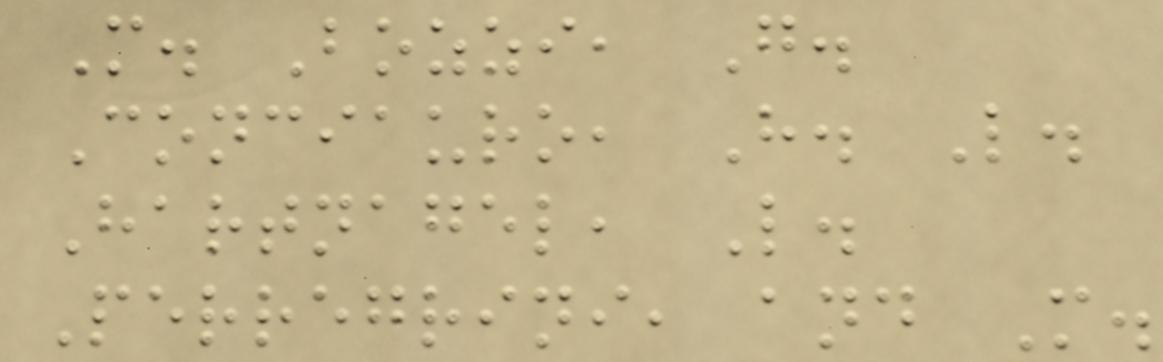M. Bozzi, G.
Conciauro, H. L.
Hartnagel, L.
Perregrini, and M.
